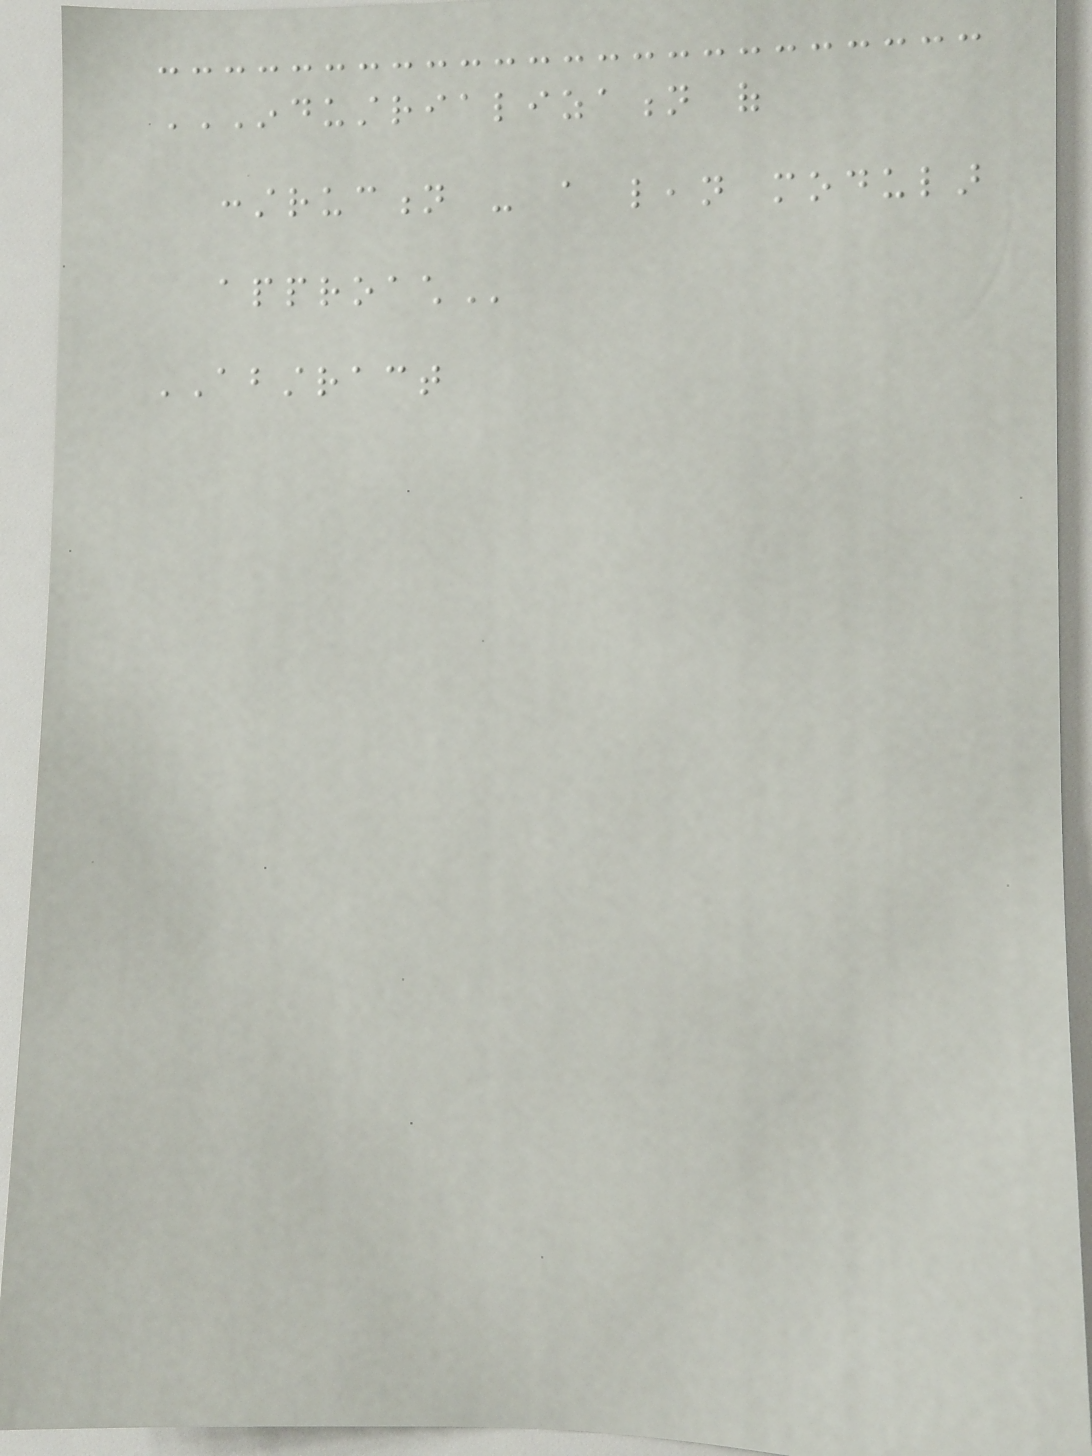INDUSTRIALIZATION OF
CONSTRUCTION - A LEAN MODULAR
APPROACH
ABSTRACT
